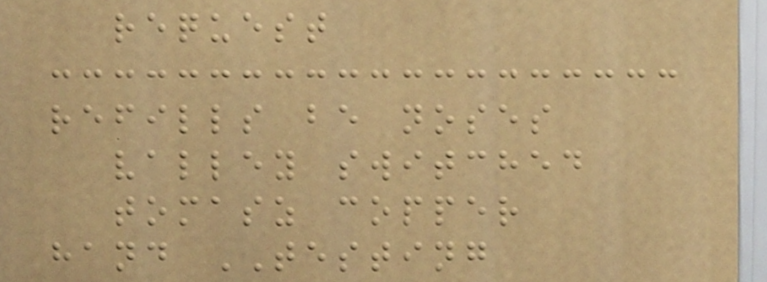request
refills be noses
valley switched
tomasz copper
hand TESTING
